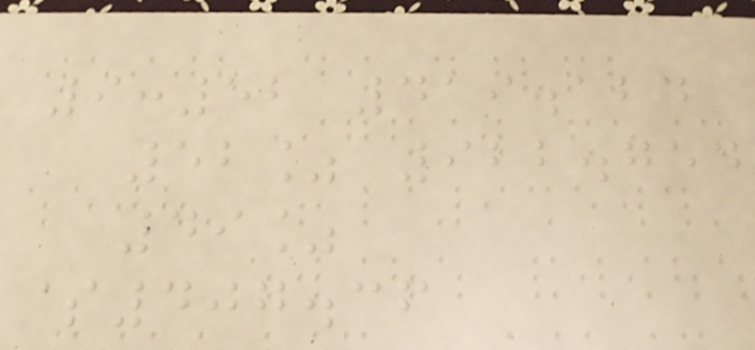9:52 419.124
52% 922.754
49%
$407.36
